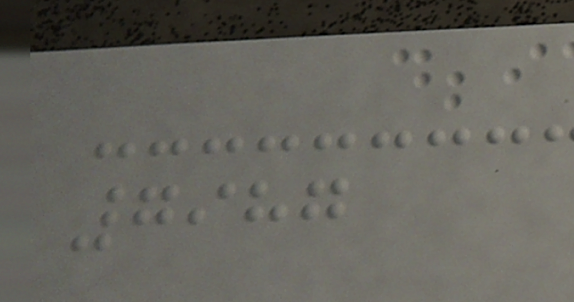7987
